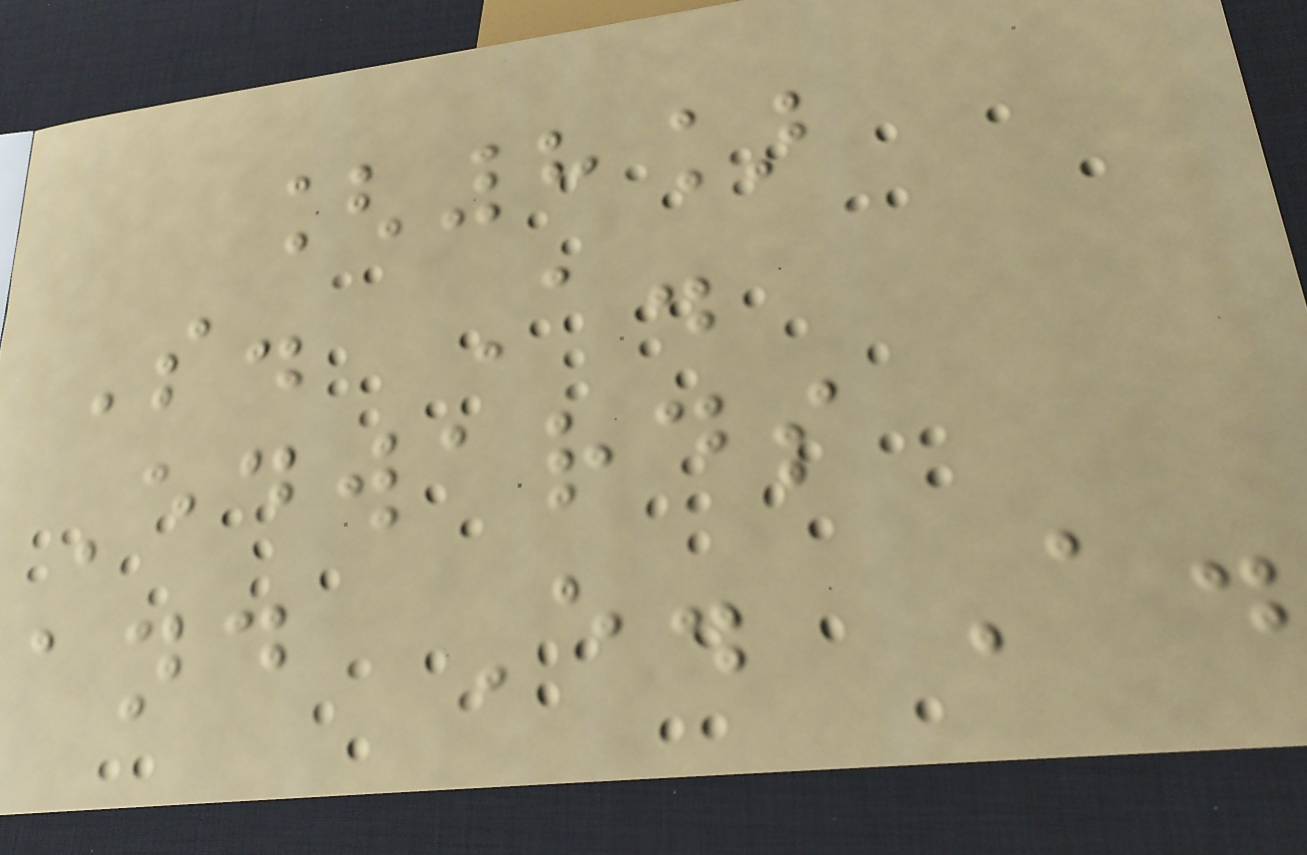[8]
S. A.
Edwards
and E. A.
